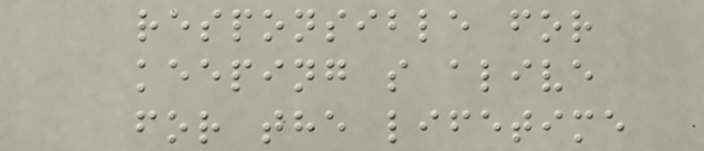responsible for
keeping s alive
for the lifetime
